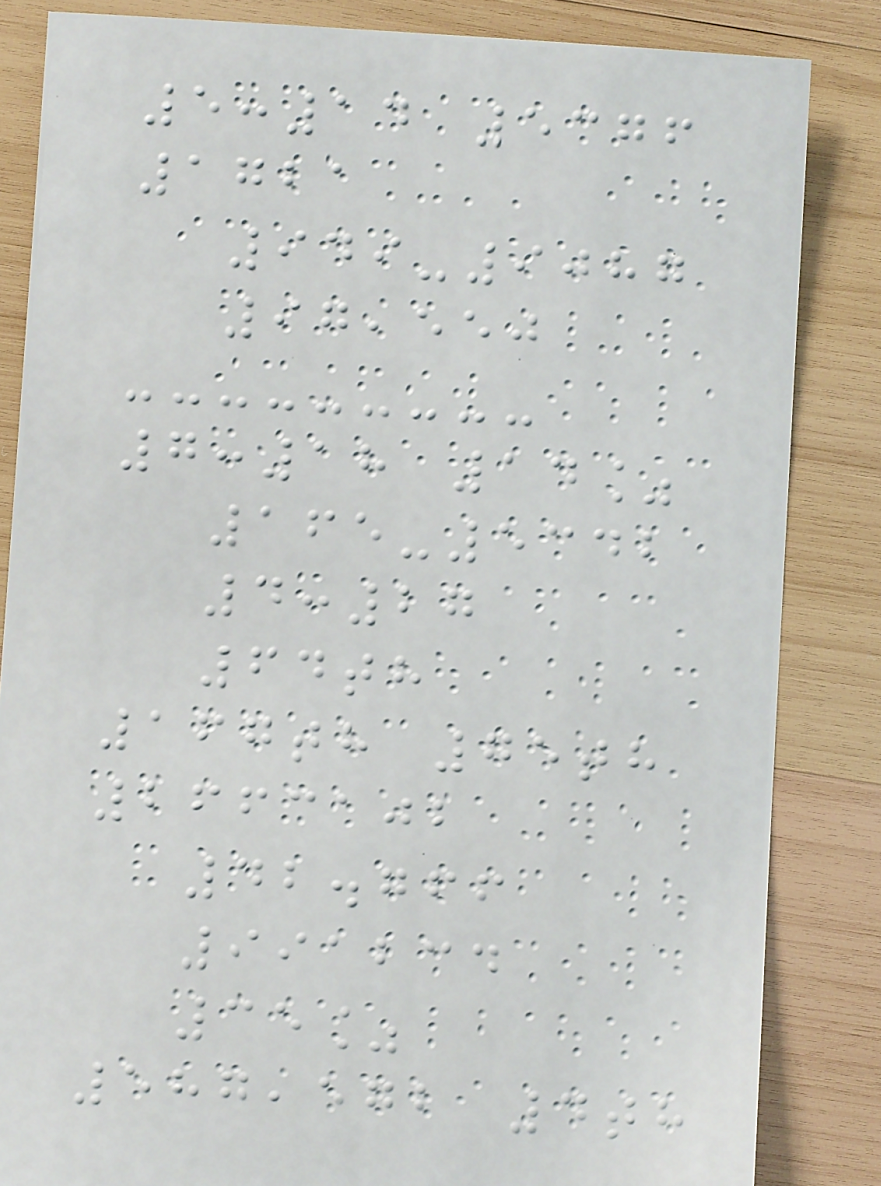5:14 5376
1721
949-9087
97,550
7:18 14%
165-5342
4:27
64th
167th 75th
2663102
42.766
991234
35%
587,572 4th
